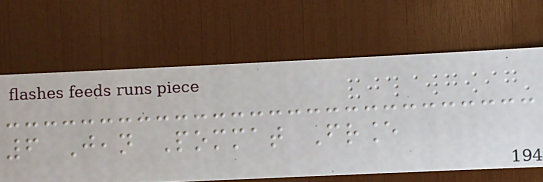6 Jean Pommat France
